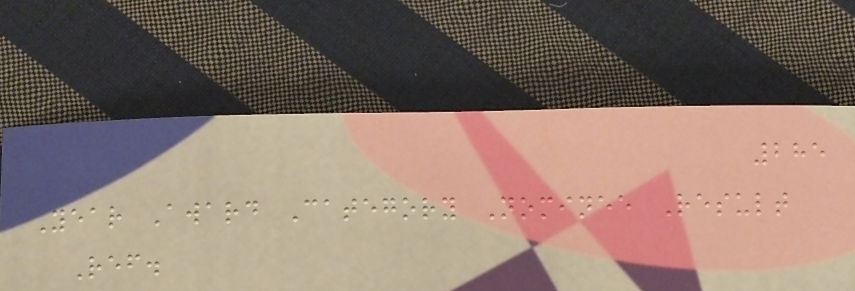285
Year Award Category Nominee Result
Ref.
